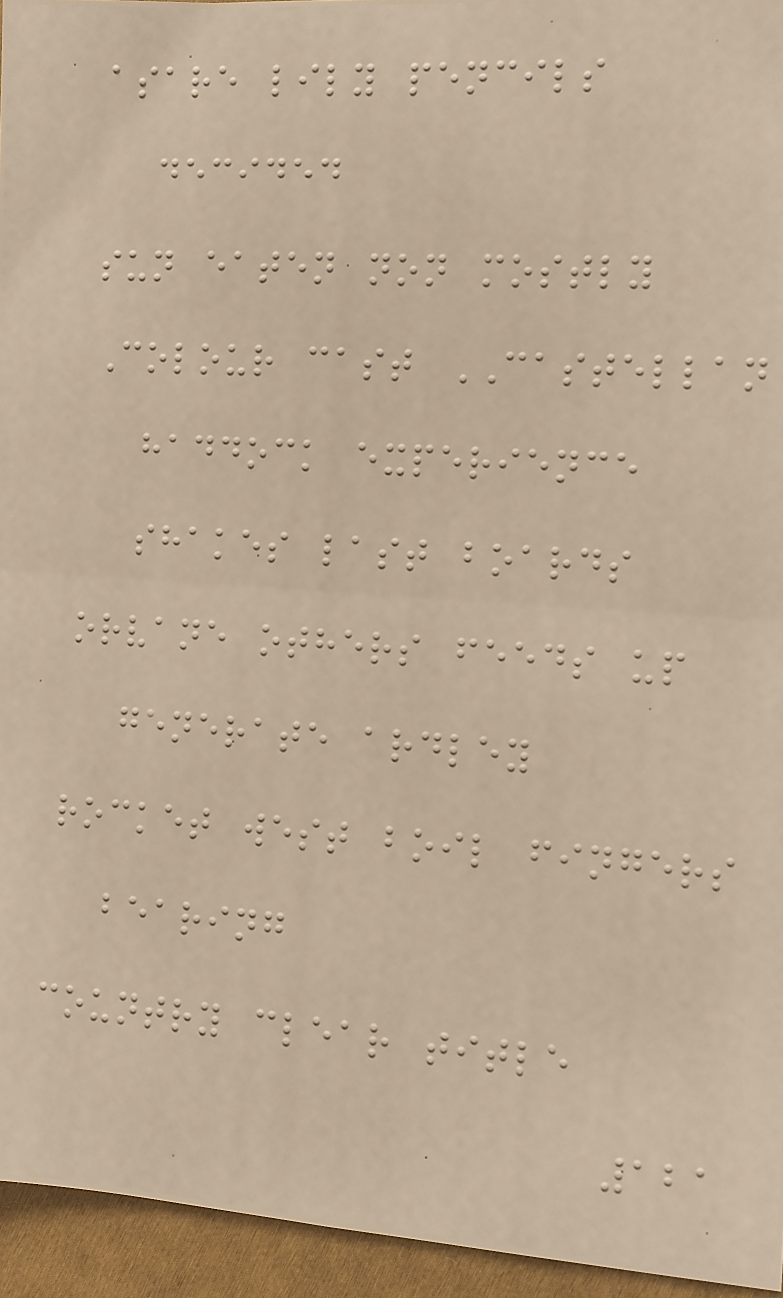asare lily pencils
decided
sun eaten non mostly
Colour cast CASTELLAN
haddock experience
shakes last boards
orvane others feeds up
generate ardley
rocket west boil fingers
bearing
country clear title
121
